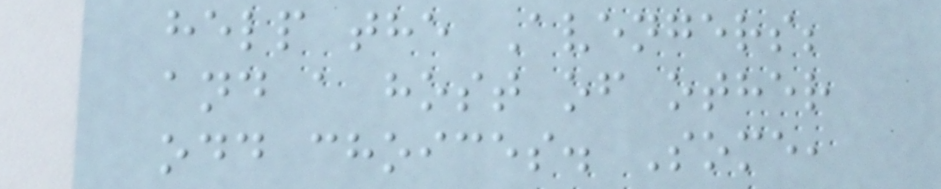help the Avengers;
and a host of other
odd choices. Some,
